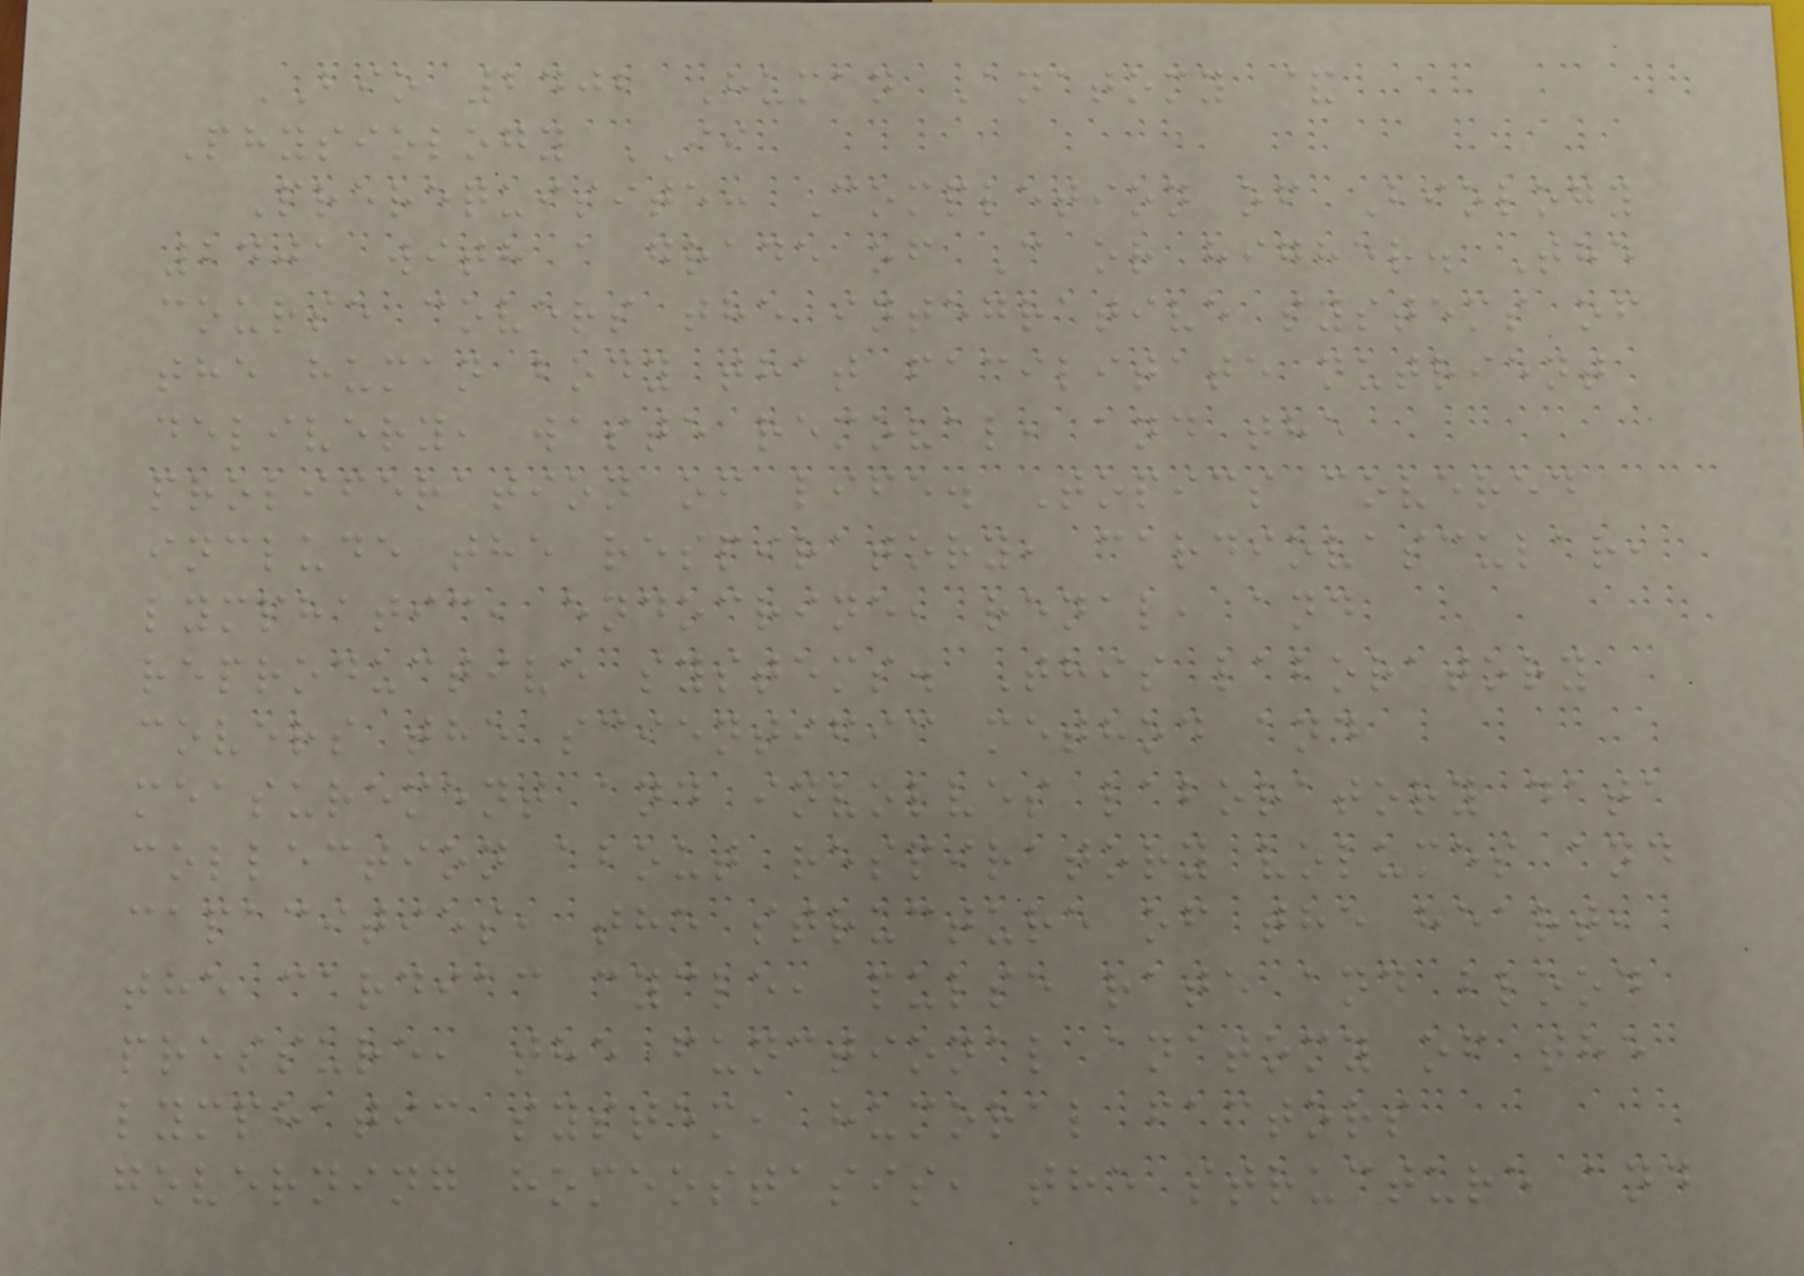BIO 2402 Human Anatomy &
Physiology II
Prerequisite: Completion of Biology
2401 with a grade of C or higher. The
course covers the integrative systems of
the human body that facilitate nutrient
delivery, waste removal, and the
proliferation of life. Topics covered
include the respiratory, cardiovascular,
lymphatic, endocrine, renal, and
reproductive systems. This laboratory
covers the scientific method and
measurement and involves laboratory data
collection about respiratory volumes and
capacities, the structure of the heart,
the cardiac cycle, pulse rate and blood
pressure, the functional anatomy of the
lymphatic system, humoral factors
governing homeostasis, the structure and
